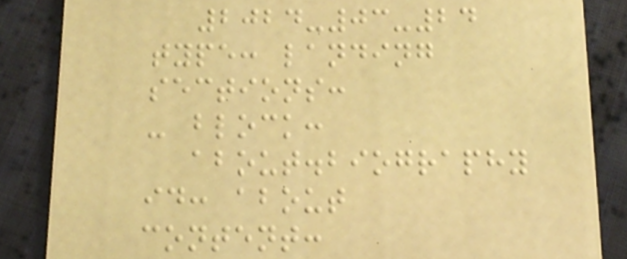2024-03-24
type: landing
sections:
- block:
about.biography
id: about
content:
